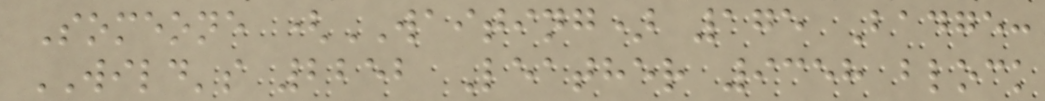Someone (WAITING) 175 Badge:
WILD's 2252 Leather 9358 block
